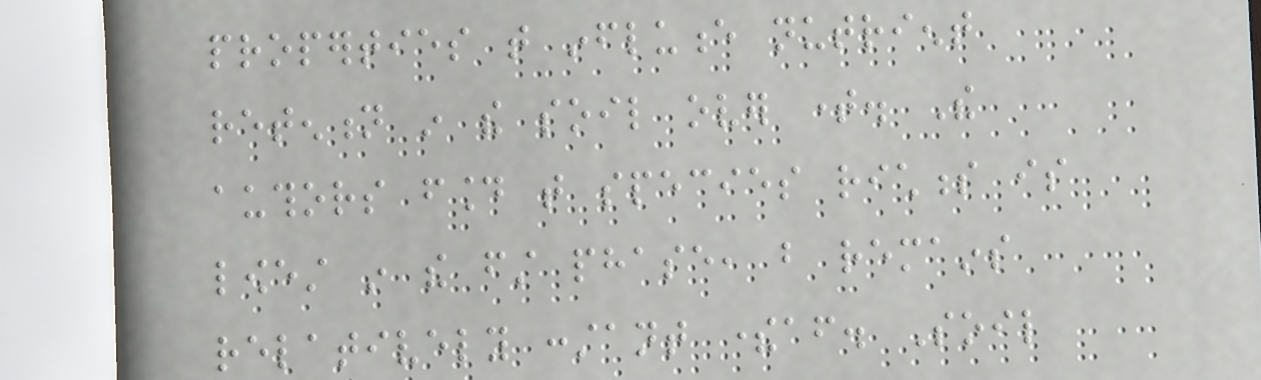properties that influence nutrient
retention in the soil over time. The
authors found that species richness is
lowest in the first phase, but remains
relatively constant thereafter. Soil
